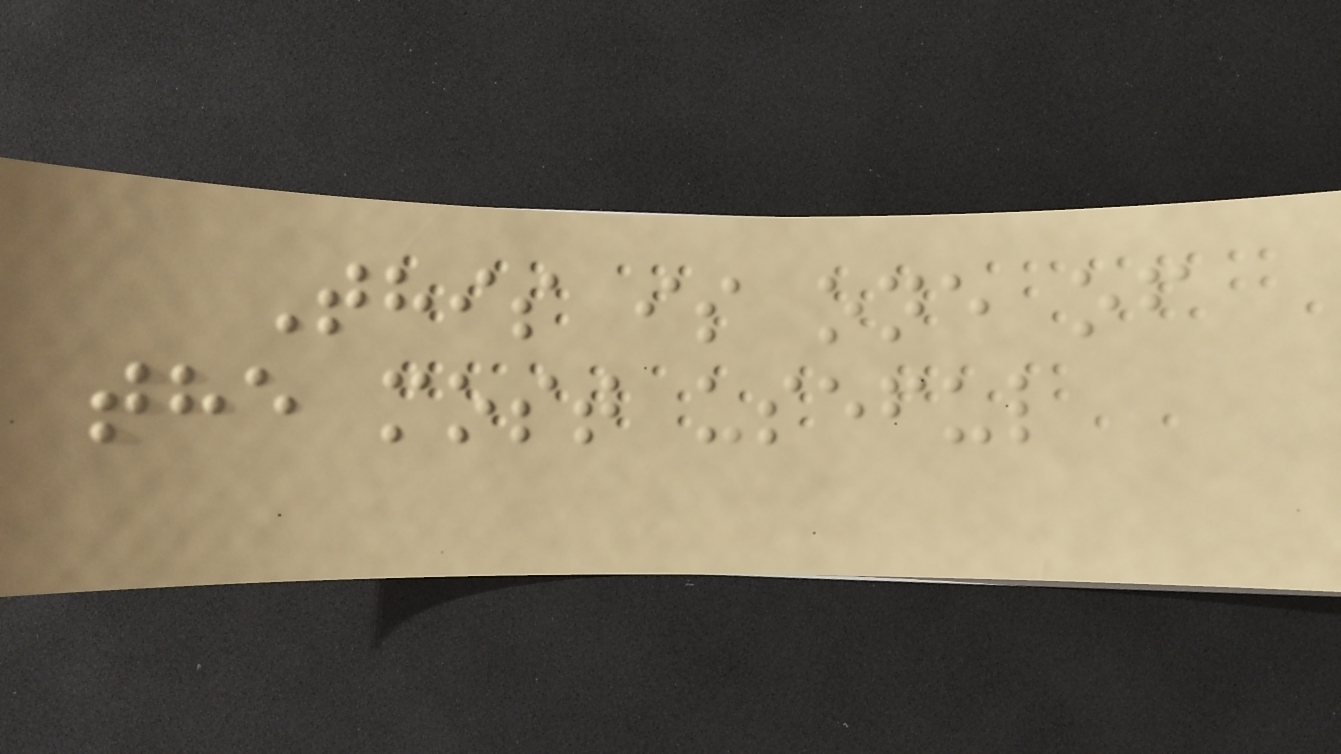This is one of
the most useful
